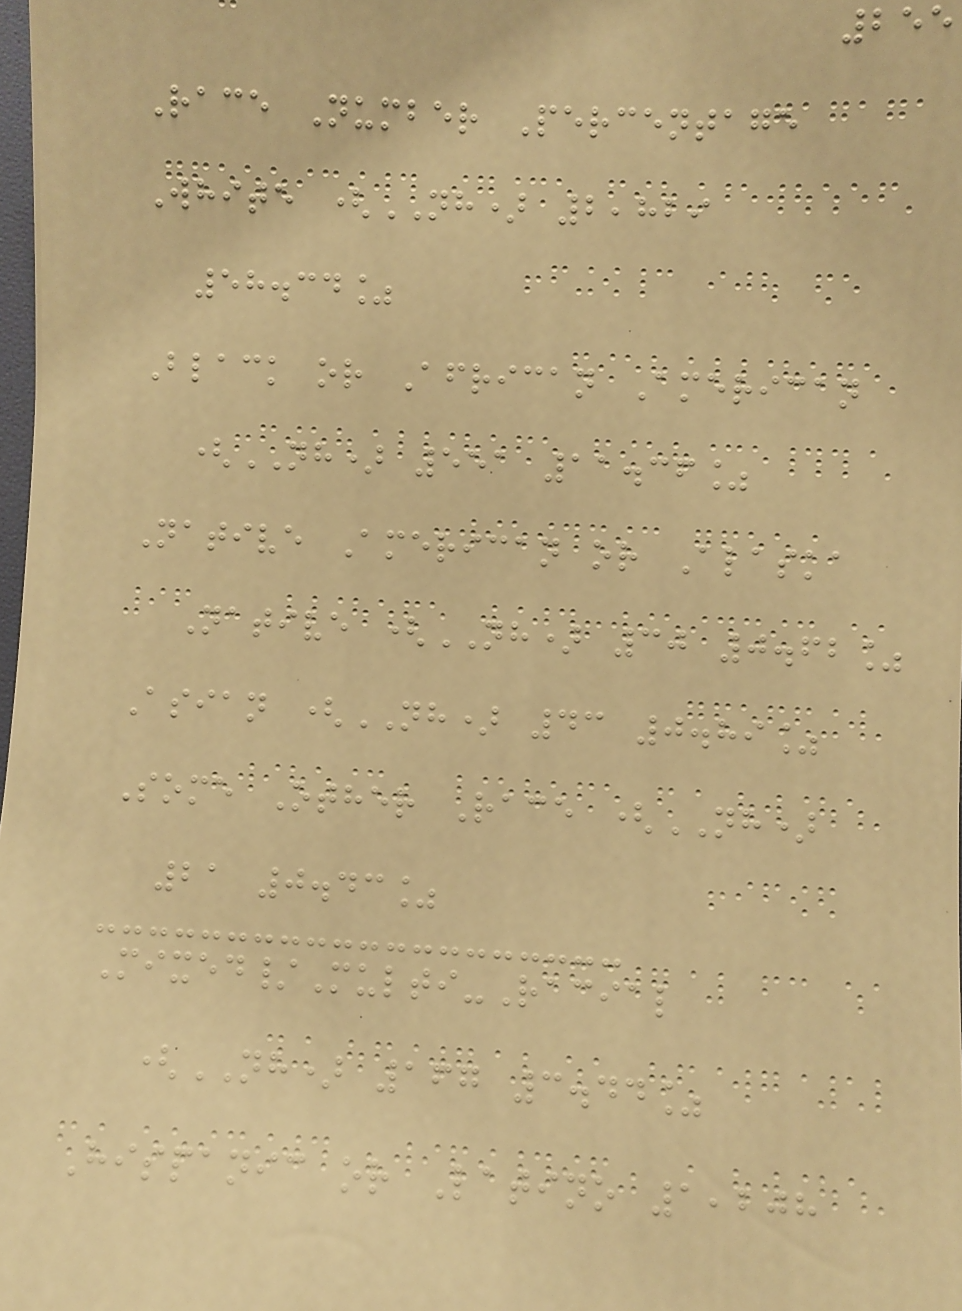255
Race Number Percentage
White (NH) 2,829
58.34%
Black or African American
(NH) 551 11.36%
Native American or Alaska
Native (NH) 30 0.62%
Asian (NH) 43 0.89%
Some Other Race (NH)
21 0.43%
Mixed/Multi-Racial
(NH) 167 3.44%
Hispanic or Latino 1,208
